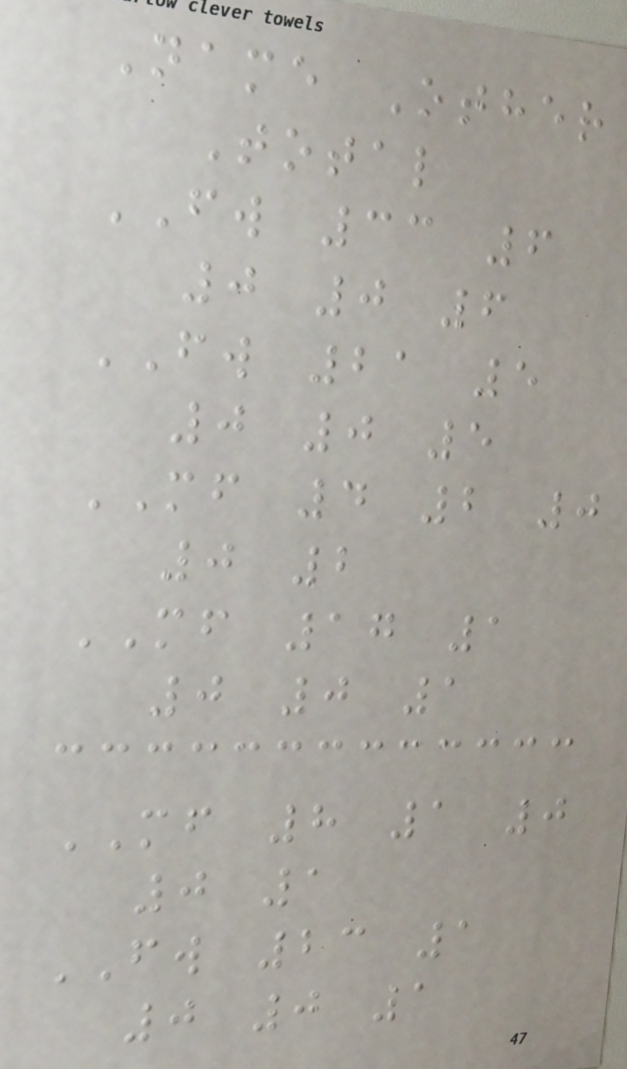Name Other
Total
FW 33 6
0 0 6
FW 21 5
0 0 5
MF 4 2 0
0 2
MF 17 1
0 0 1
MF 8 1 0
0 1
FW 23 1
0 0 1
